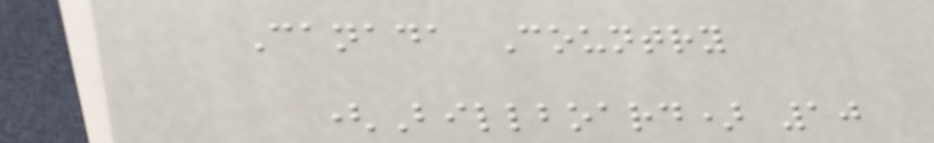Canada Country
(Billboard) 10
